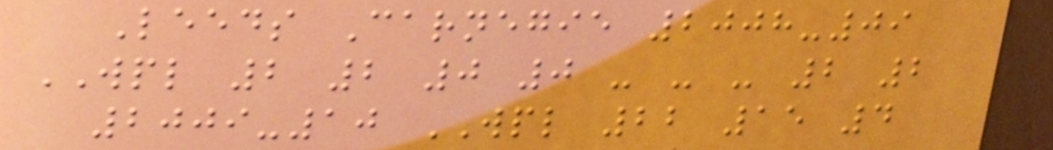Leeds Carnegie 2008-09
WPL 2 2 0 0 - - - 2 2
2009-10 WPL 22 15 4
